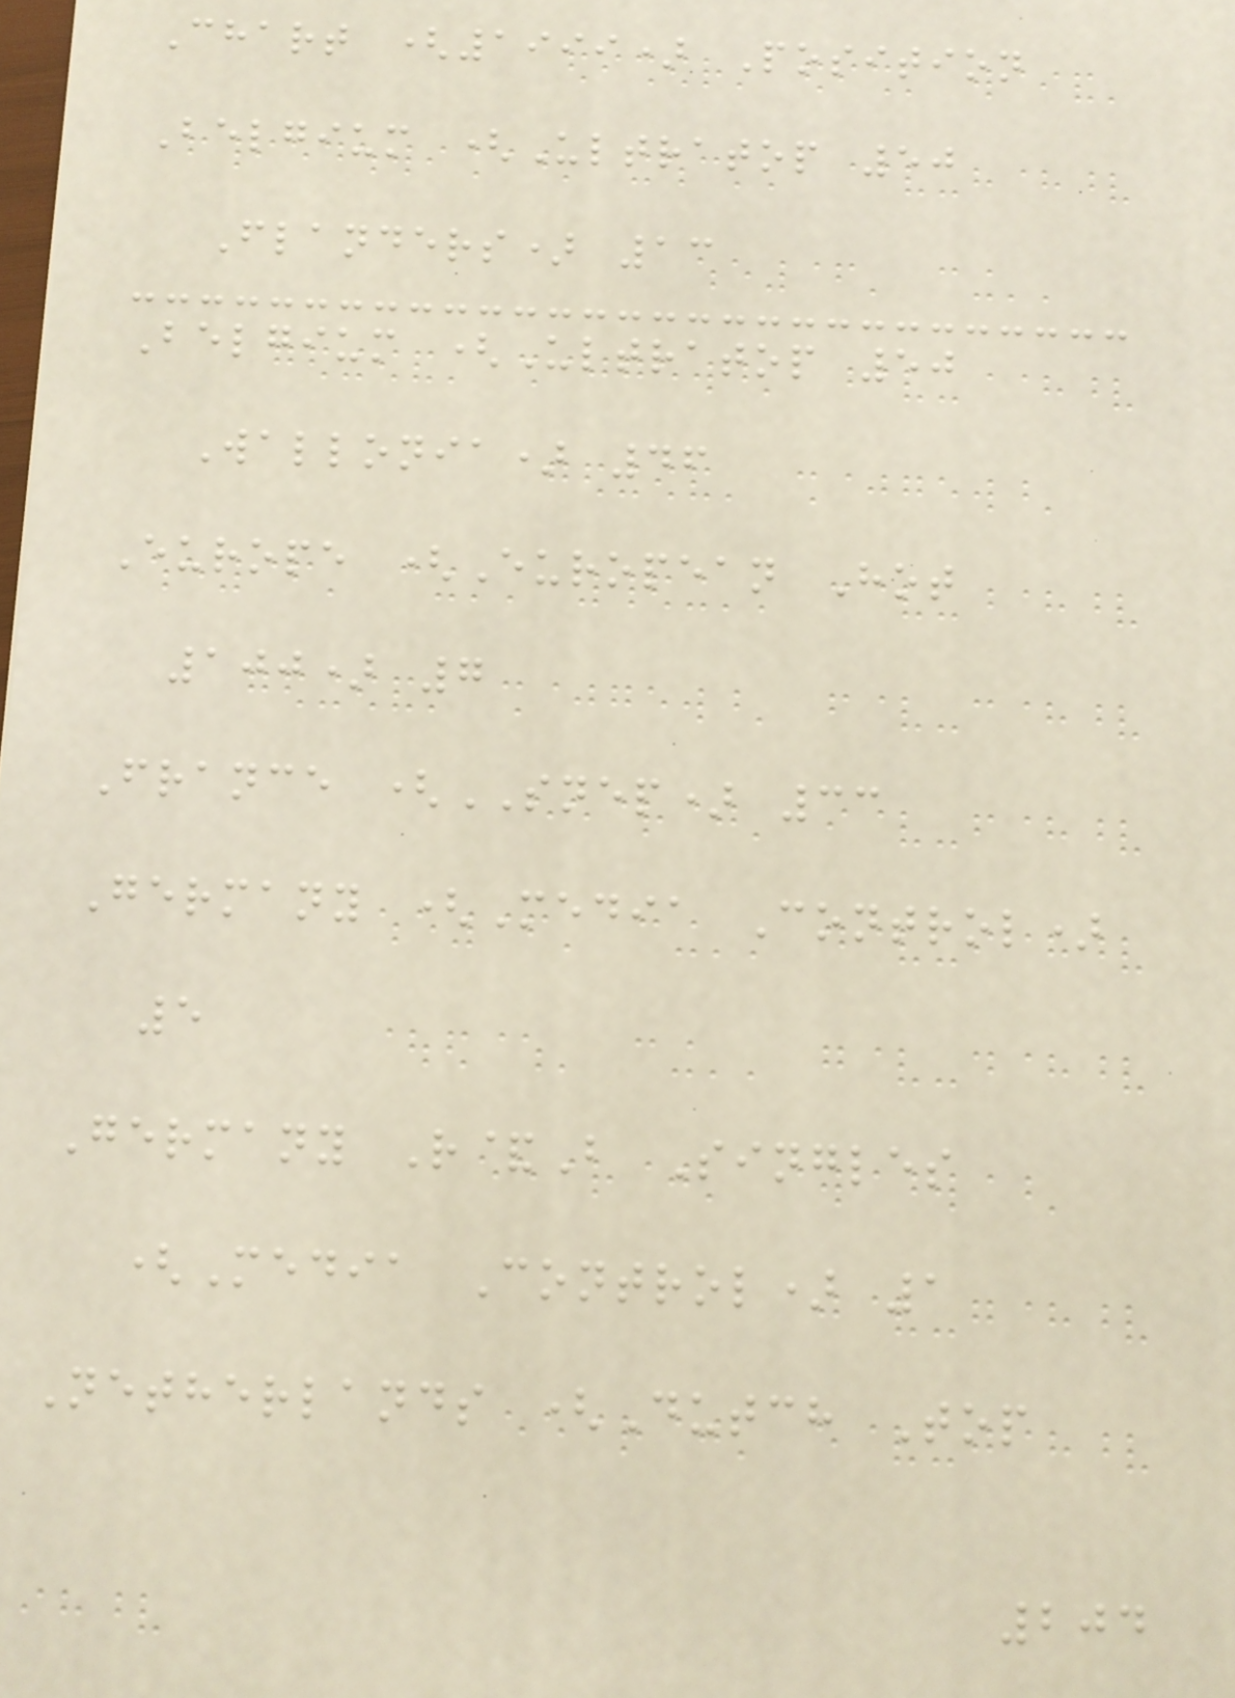Chart (1999) Position
Belgium (Ultratop 50
Flanders) 13
Belgium (Ultratop 50
Wallonia) 46
Europe (European Hot
100) 7
France (SNEP) 33
Germany (Media Control)
5
Germany R&B Singles
(Media Control) 1
Netherlands (Dutch Top
204
